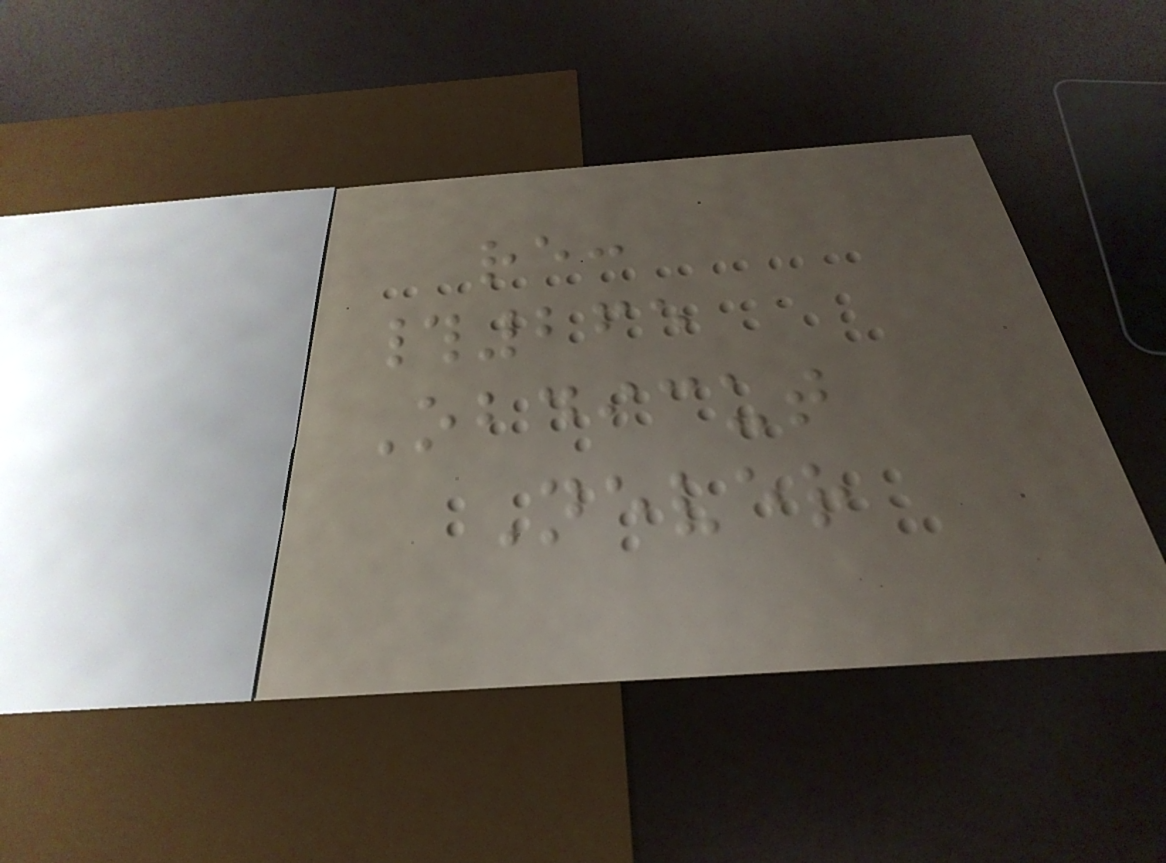re:
#265
Obdicut
Never
